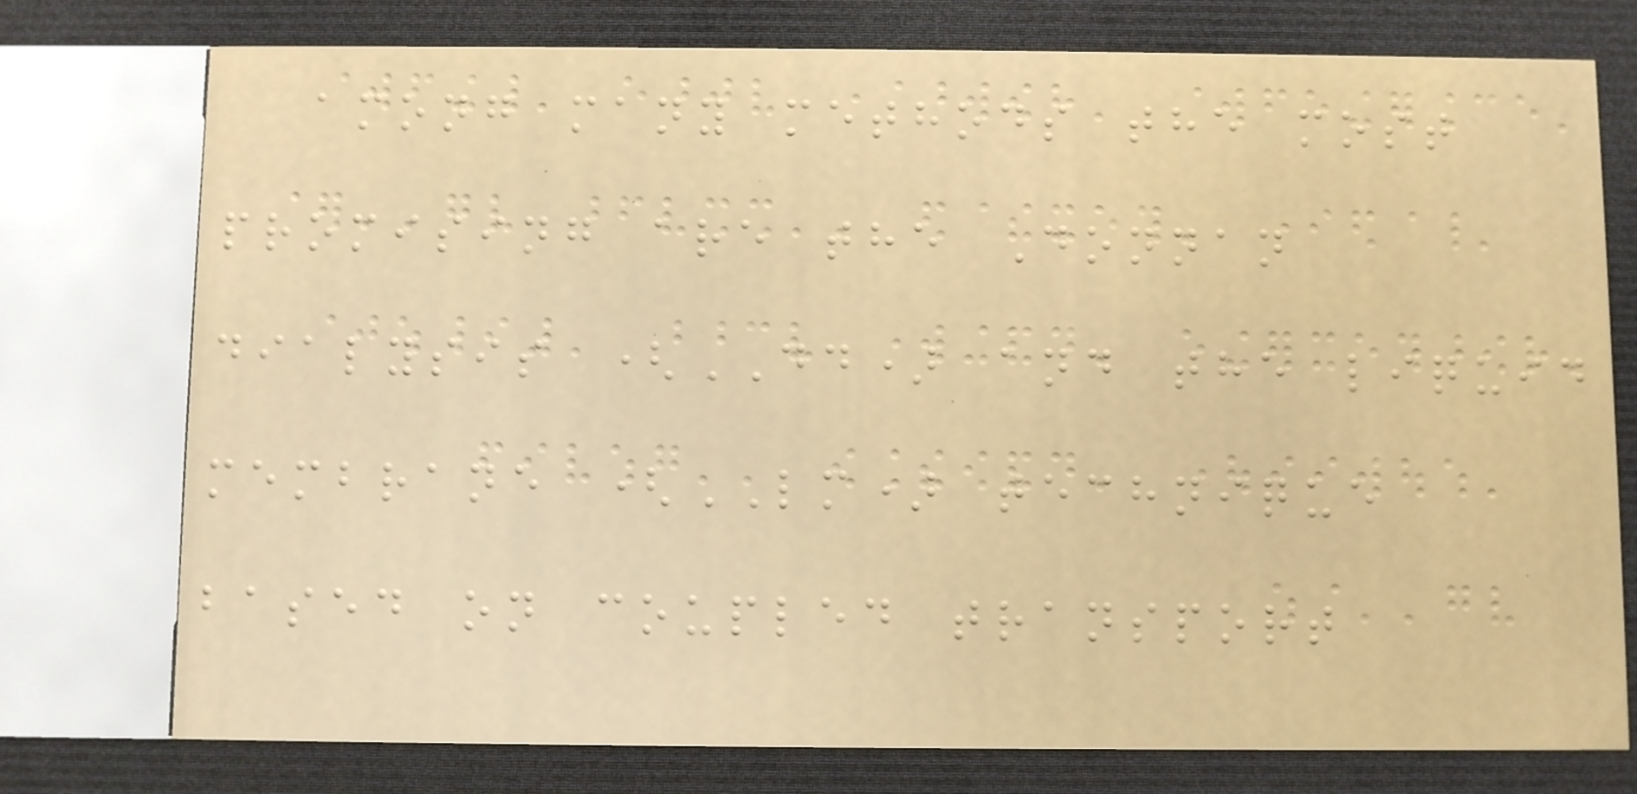among many methods the most
promising are the Donnan
dialysis (DD) and the liquid
membrane (LM) technique
based on coupled transport
